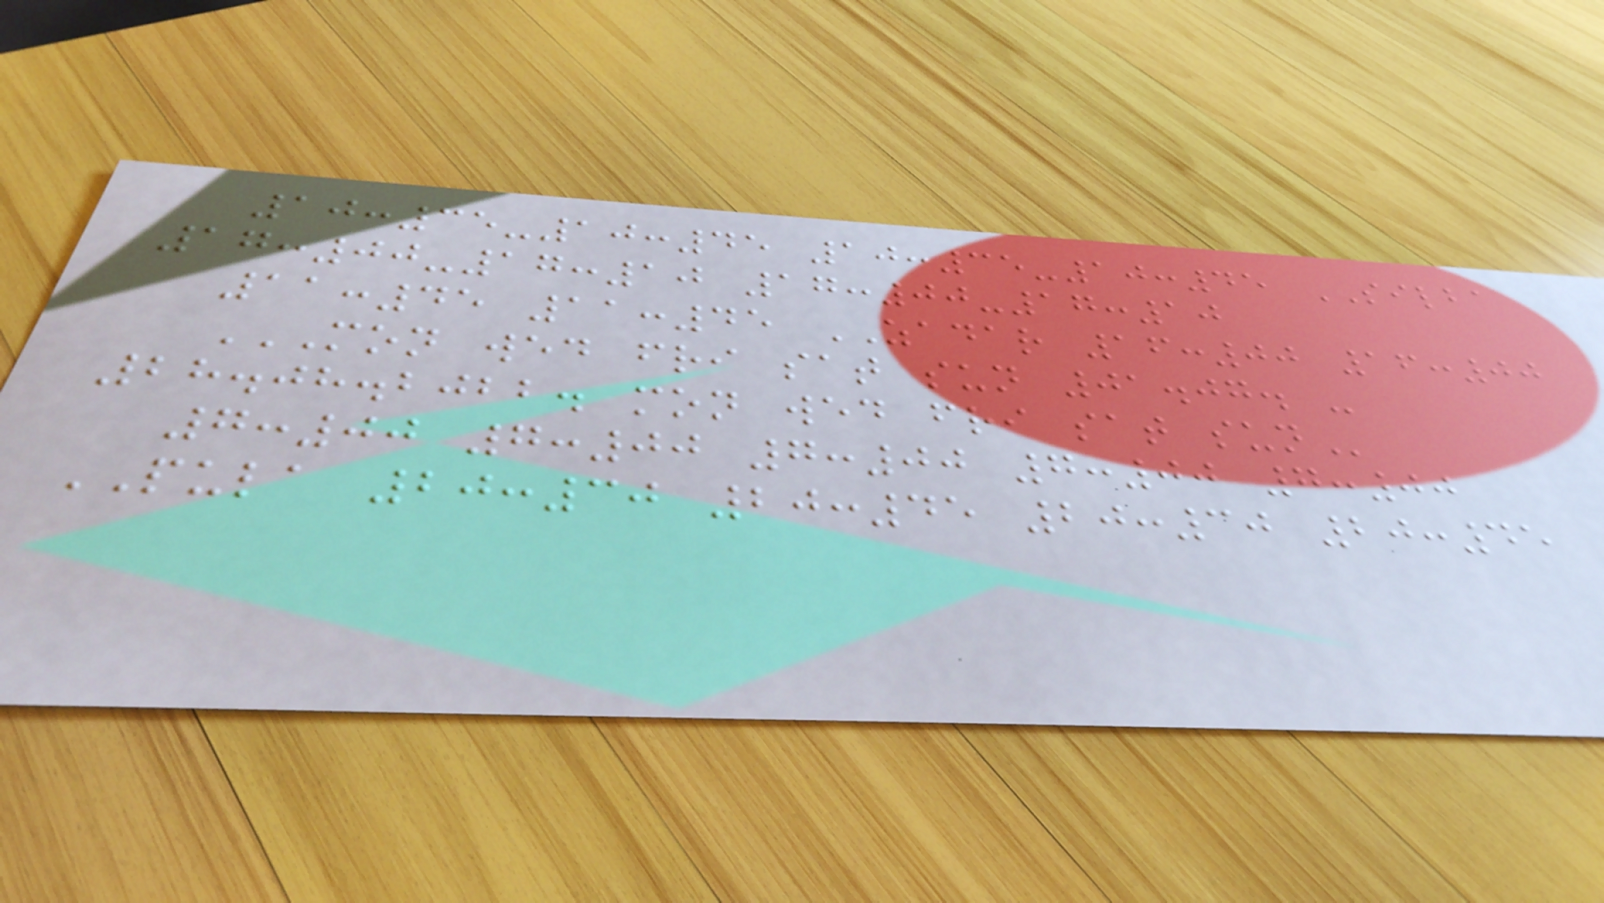10:35-10:45 10:35-10:45 SILBA
17:00-17:10 17:00-17:10
11:45 11:45 ZADAR 16:00 16:00
MON WED FRI SAT SUN 01.07. -
28.08.2022. MON WED FRI SAT SUN
7:00 7:00 7:00 7:00 7:00
PULA 20:30 20:45 20:30 20:45
